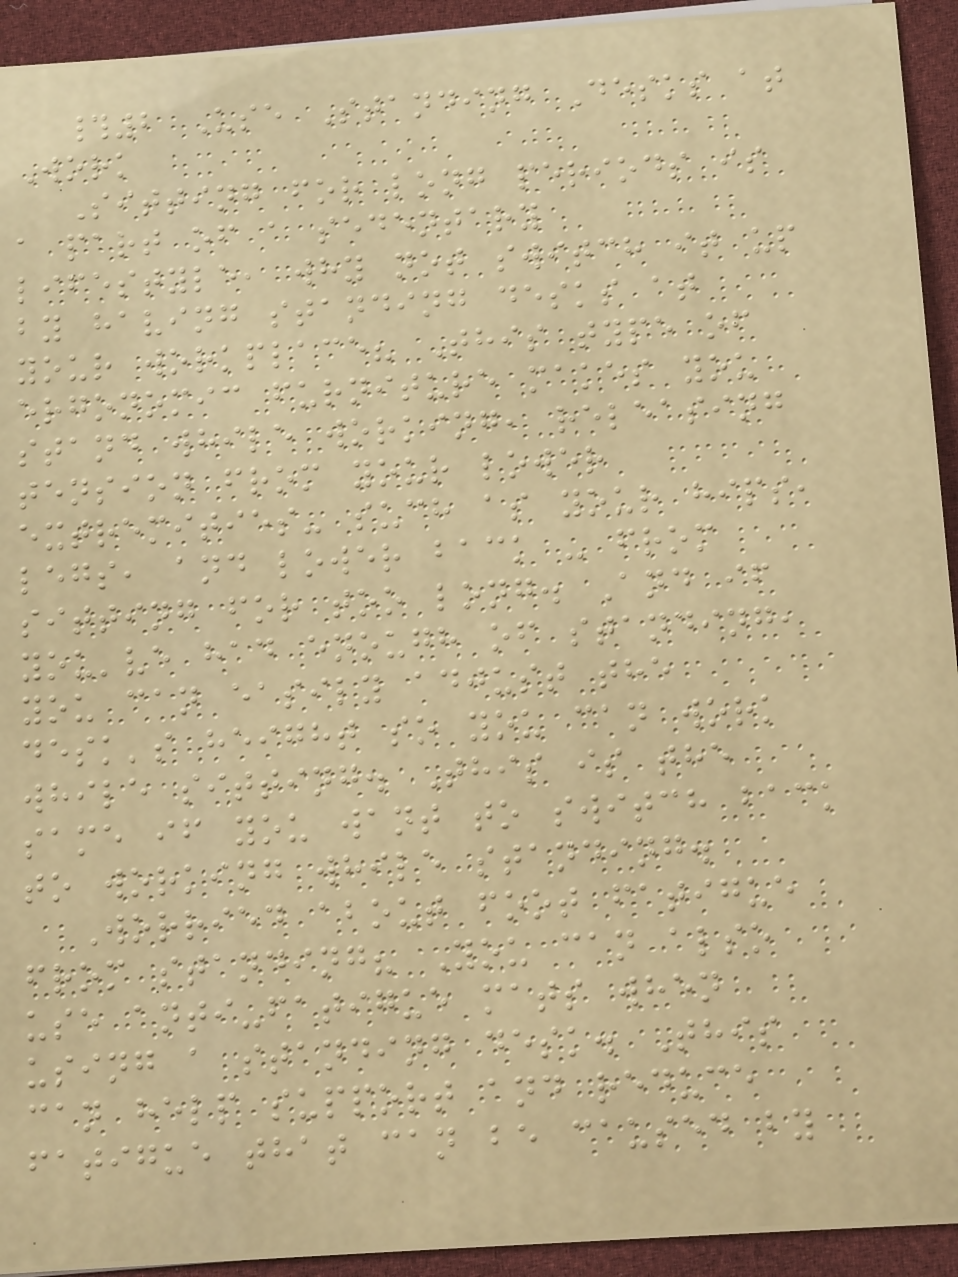#2 Use Standing Desks at
Work
Sitting for long periods is
a part of a sedentary
lifestyle, why not switch it up
by having standing desks at
your workplace? This type of
ergonomic furniture makes you
stand while working, releasing
tension from your lower
extremities- such as your hips,
legs, and lower back - from
sitting for too long. And if
you've had enough of standing,
you can easily adjust the
desk's height so you can work
while sitting. This is the
same if you want to switch back
to working while standing.
Worried about foot fatigue
from standing? You can also
use anti-fatigue mats when
using a standing desk. This
can help support and reduce
fatigue that can be caused by
